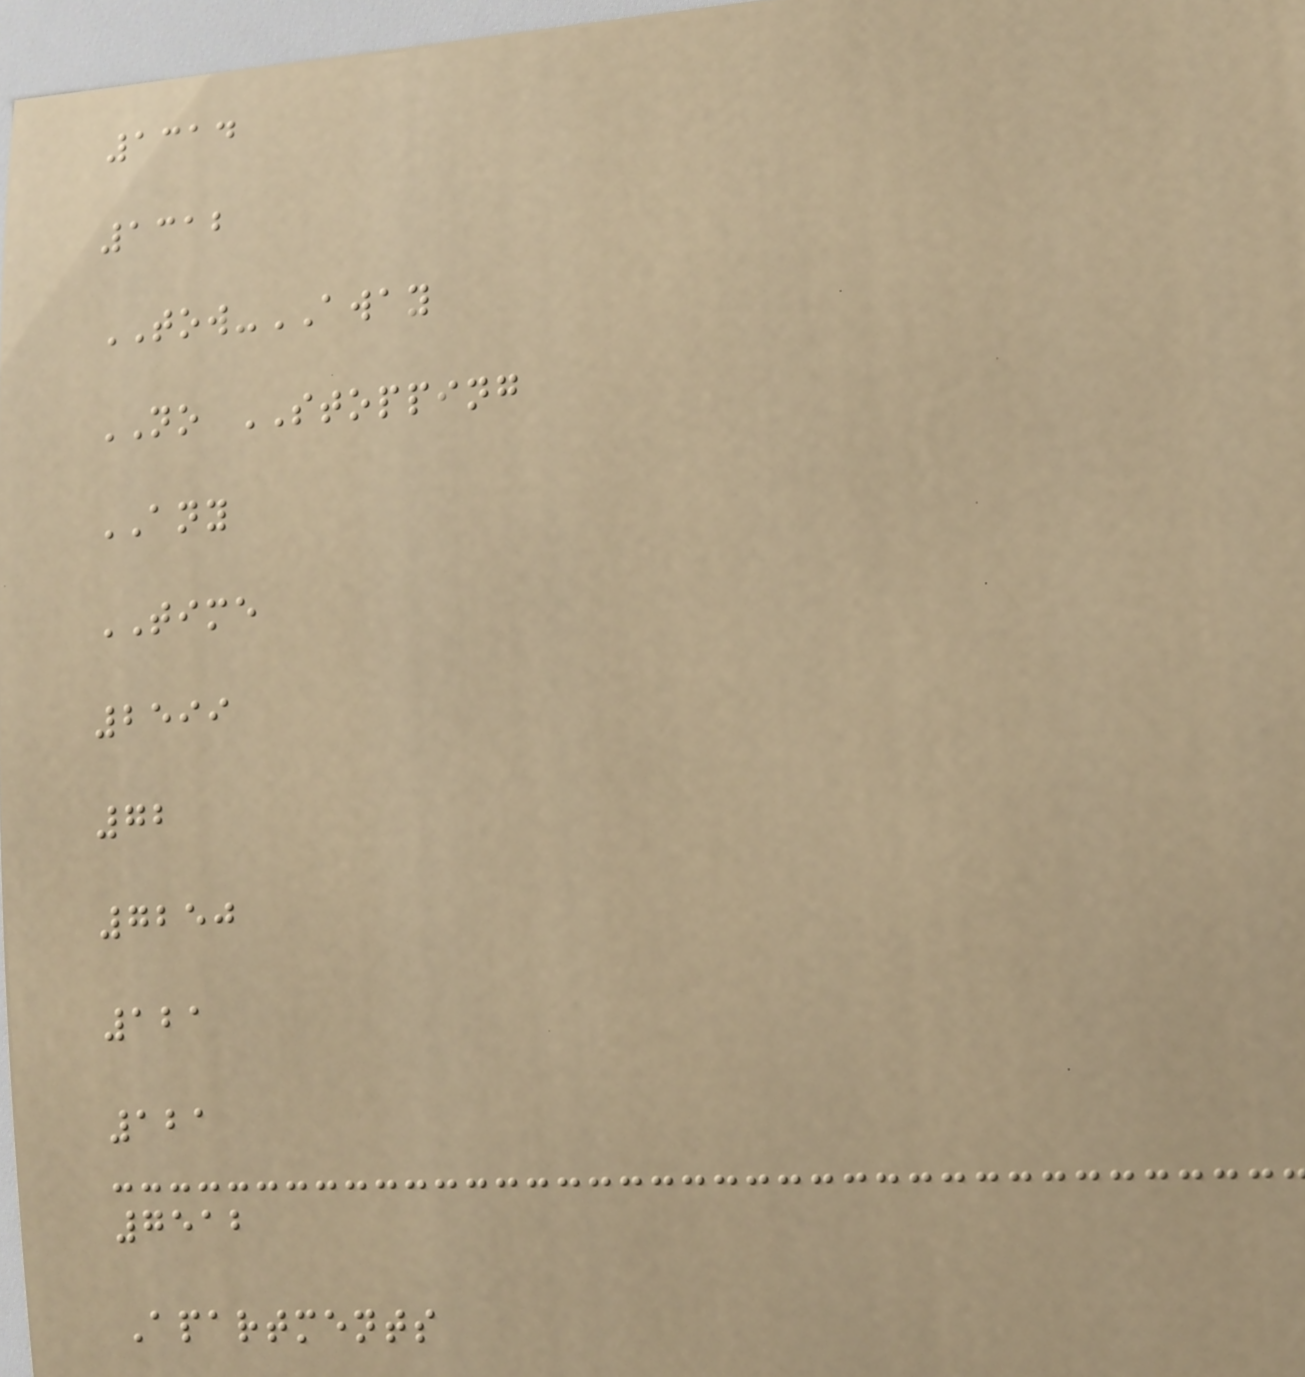1314
1312
TOW-AWAY
NO STOPPING
ANY
TIME
2599
72
7250
121
121
7512
Apartments
